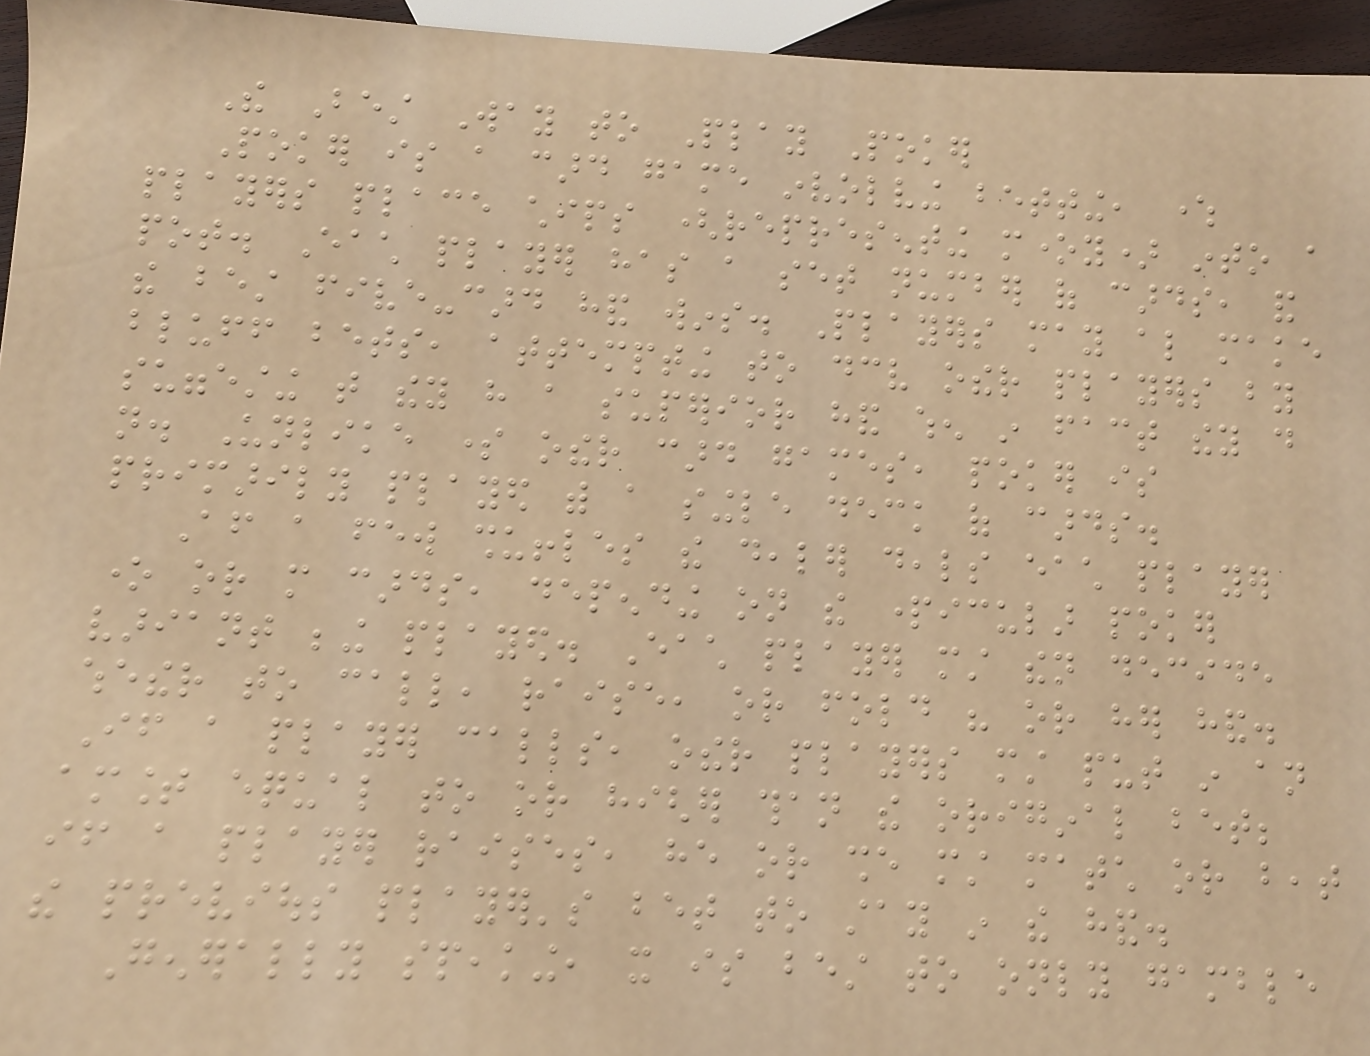The Best Way to Play Poker
Poker is a card game involving betting, where
players place chips (representing money) into a
pot. Each player has a set number of cards, and
the best five-card hand wins. Players may also make
bluff bets, attempting to deceive other players by
suggesting that they have a superior hand when in fact they do
not. Unlike some other card games, poker is
primarily played with a single deck of cards.
After a few shuffles the dealer deals each player
one or more cards, depending on the particular poker
variant being played. Each player must then decide
whether to call, raise, or fold his or her hand.
If a player calls, other players must put in an
amount equal to or higher than the original bet;
if a player raises, he or she must match or beat
the previous player's bet to stay in the hand.
Generally speaking, it is best to only gamble
